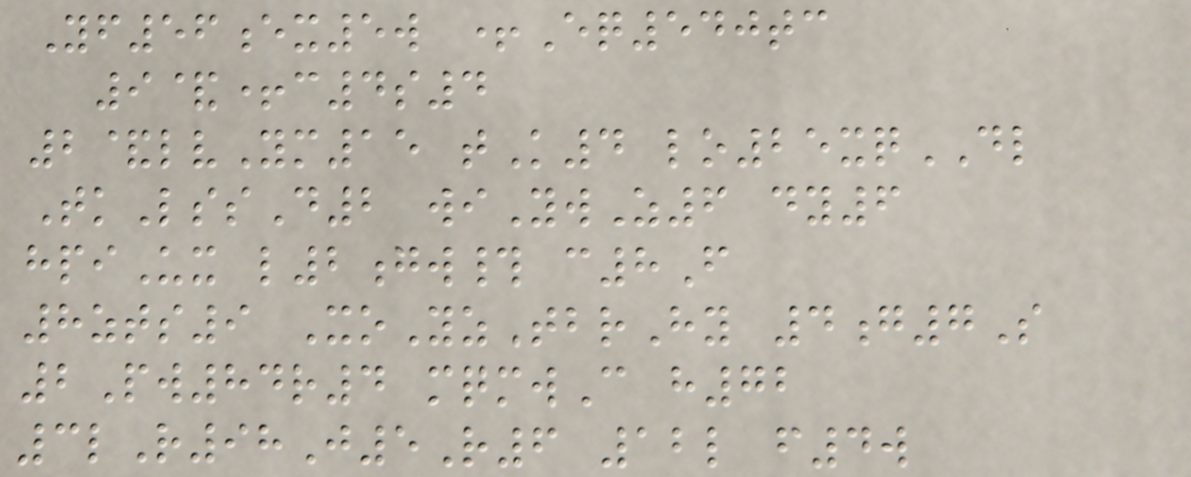Yf56ex5w +Eq540tc
9&+c4s4
2&lvYm15 tK4 lo25xqDL
TkLssD2 wiYwZ6 dy6
hpiUx l2gw# c8F
8zts9 XoYzTbrHy 4g7S
2Pw84r4 mqmwC h72
3lR98J5R6 12l f4w
